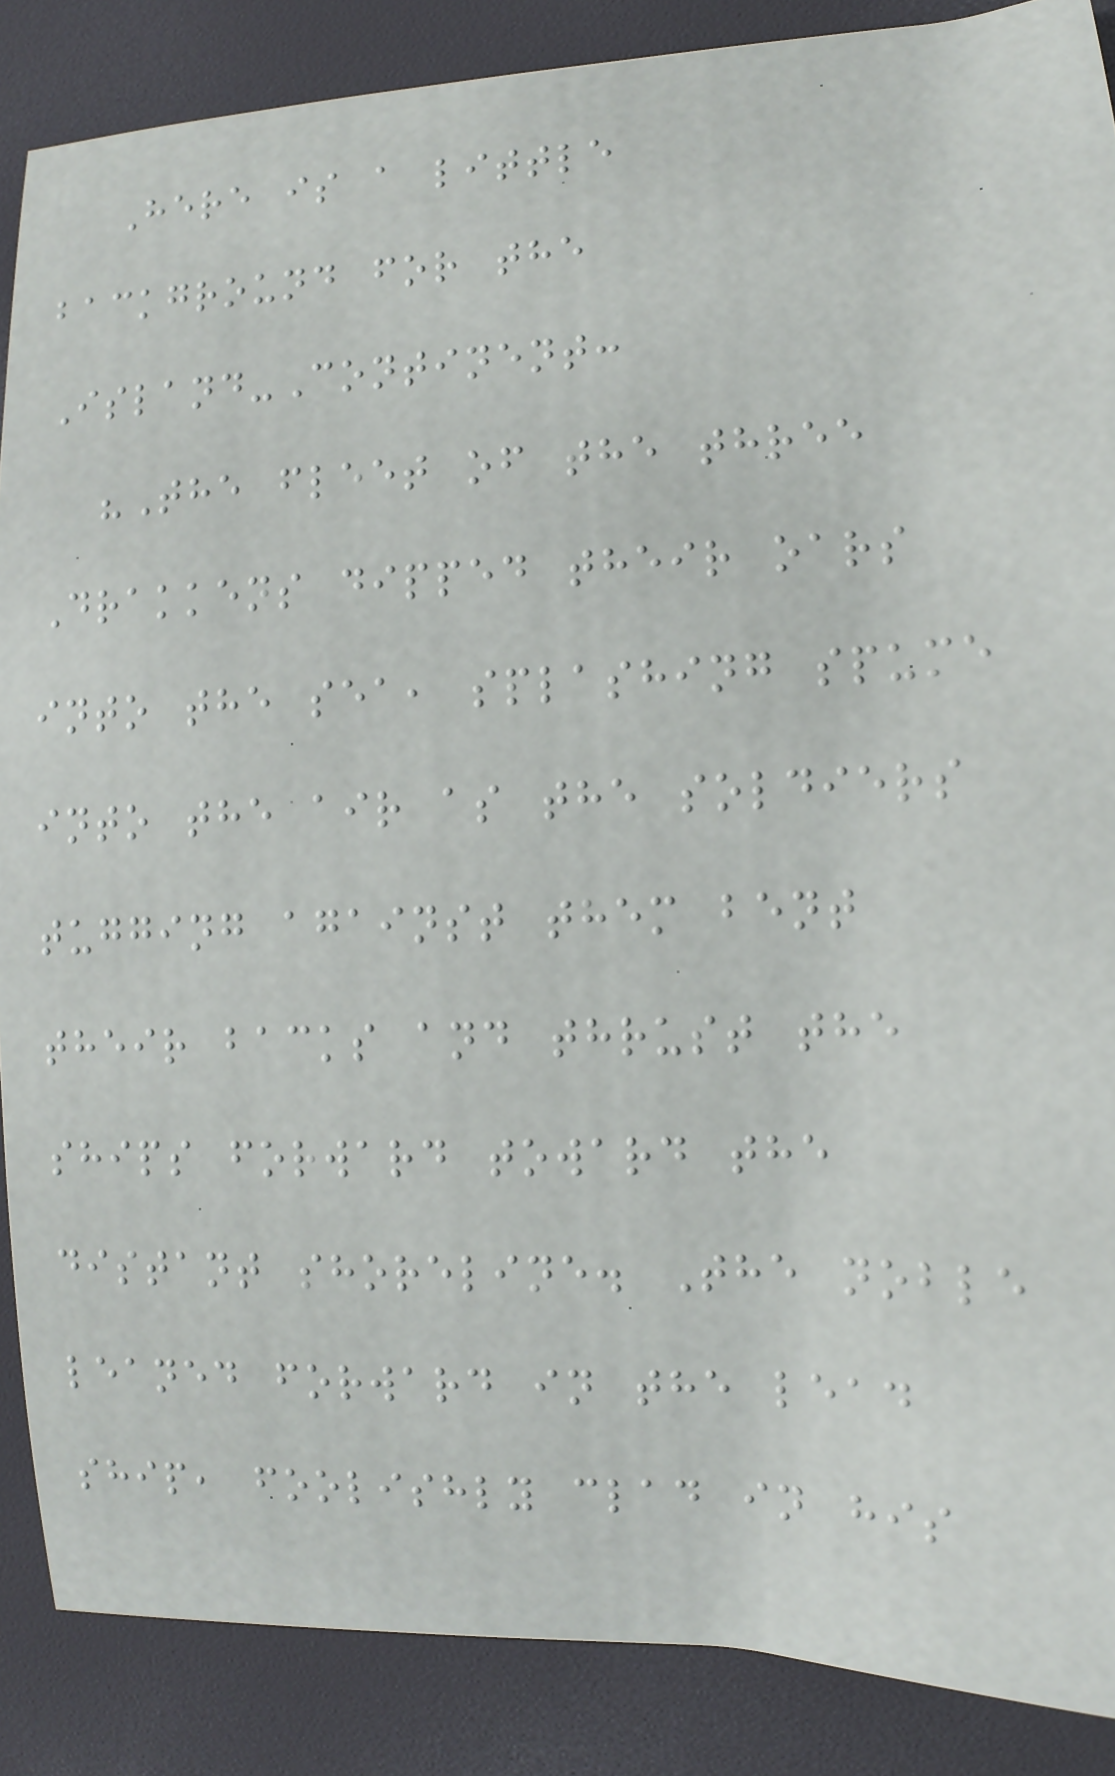Here is a little
background for the
Island-Continent:
"The fleet of the three
Drakkens dipped their oars
into the sea, splashing spume
into the air as the soldiers
tugging against them bent
their backs and thrust the
ships forward toward the
distant shoreline. The noble
leaned forward in the lead
ship, foolishly clad in his
